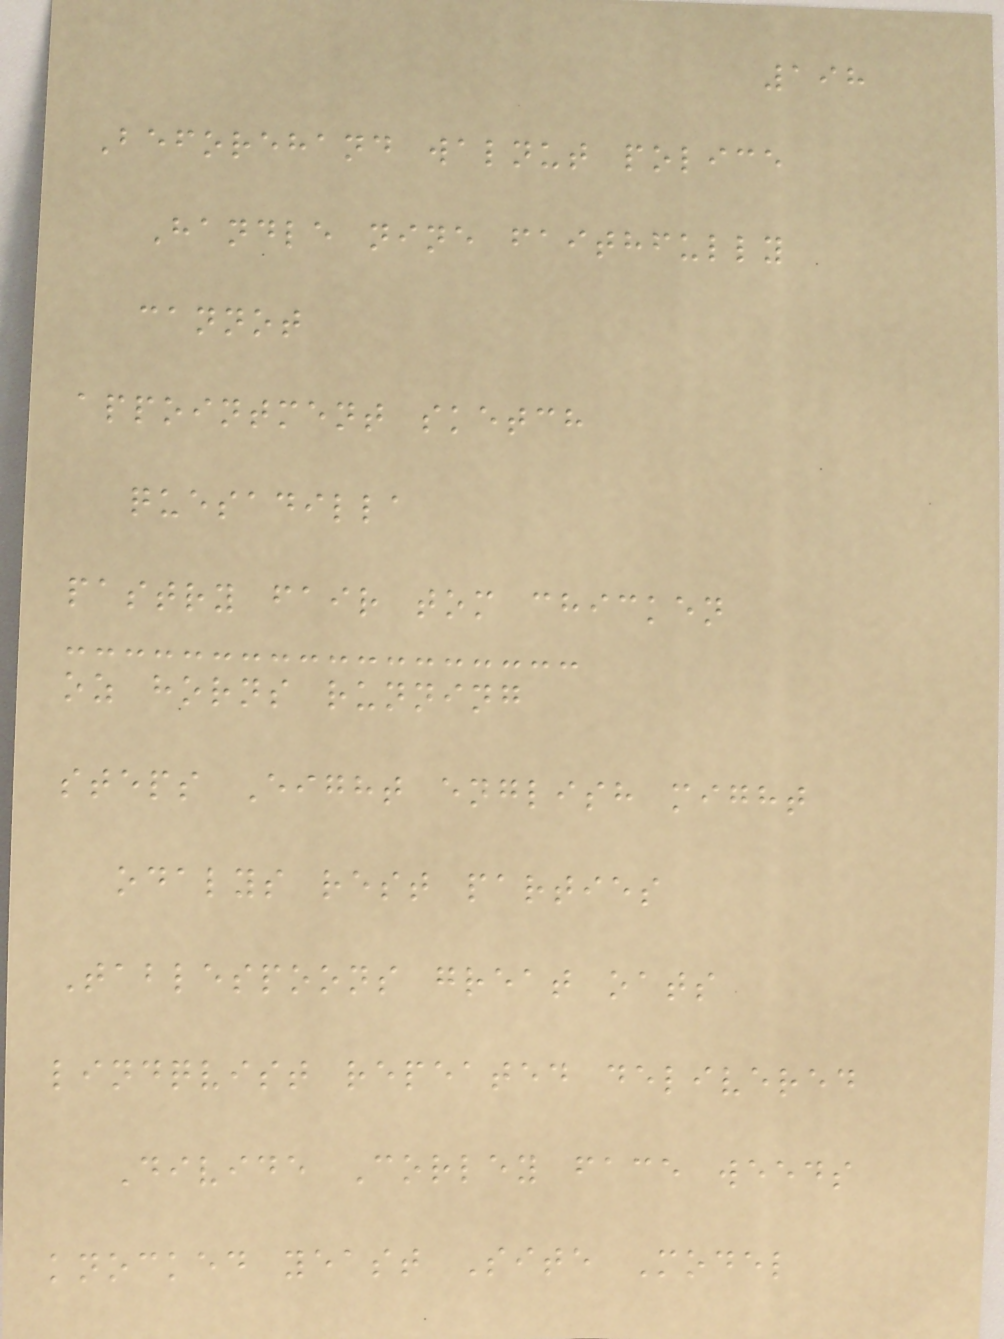198
Beforehand walnut police
Handle nine faithfully
cannot
appointment sketch
quesadilla
pastry fair tom chicken
oz horns running
steps Eight english might
odalys rest parties
Tablespoons great oats
lindqvist repeated delivered
Divide Corley face weeds
knocked yeast Site Model
